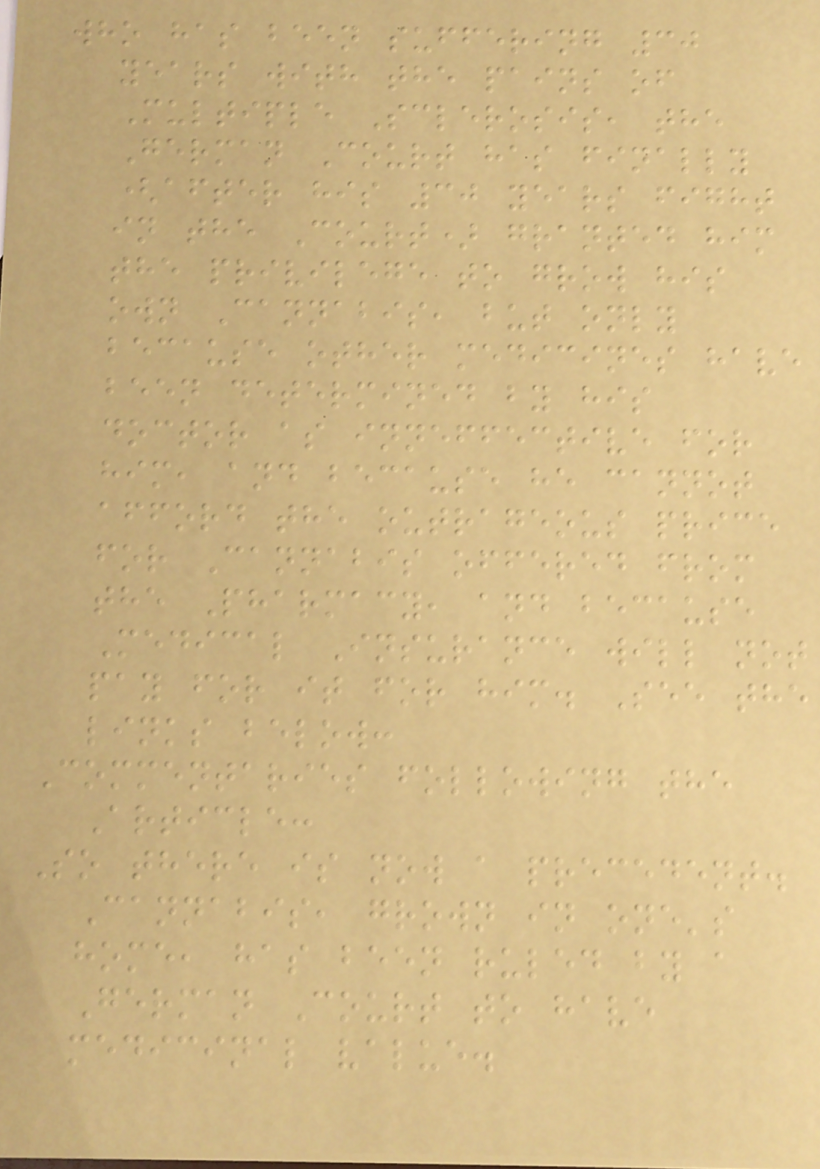who has been suffering 30
years with the pains of
Multiple Sclerosis, the
German Court has finally
(after his 30 years fight
in the Court) granted him
the privilege to grow his
own Cannabis, but only
because other medicines have
been determined by his
doctor as inneffective for
him, and because he cannot
afford the outrageous price
for Cannabis offered from
the Pharmacy, and because
Medical Insurance will not
pay for it for him. See the
links below:
Commentaries following the
Article:
So there is now a precedent.
Cannabis, grown in one's
home, has been ruled by a
German Court to have
medicinal value.
